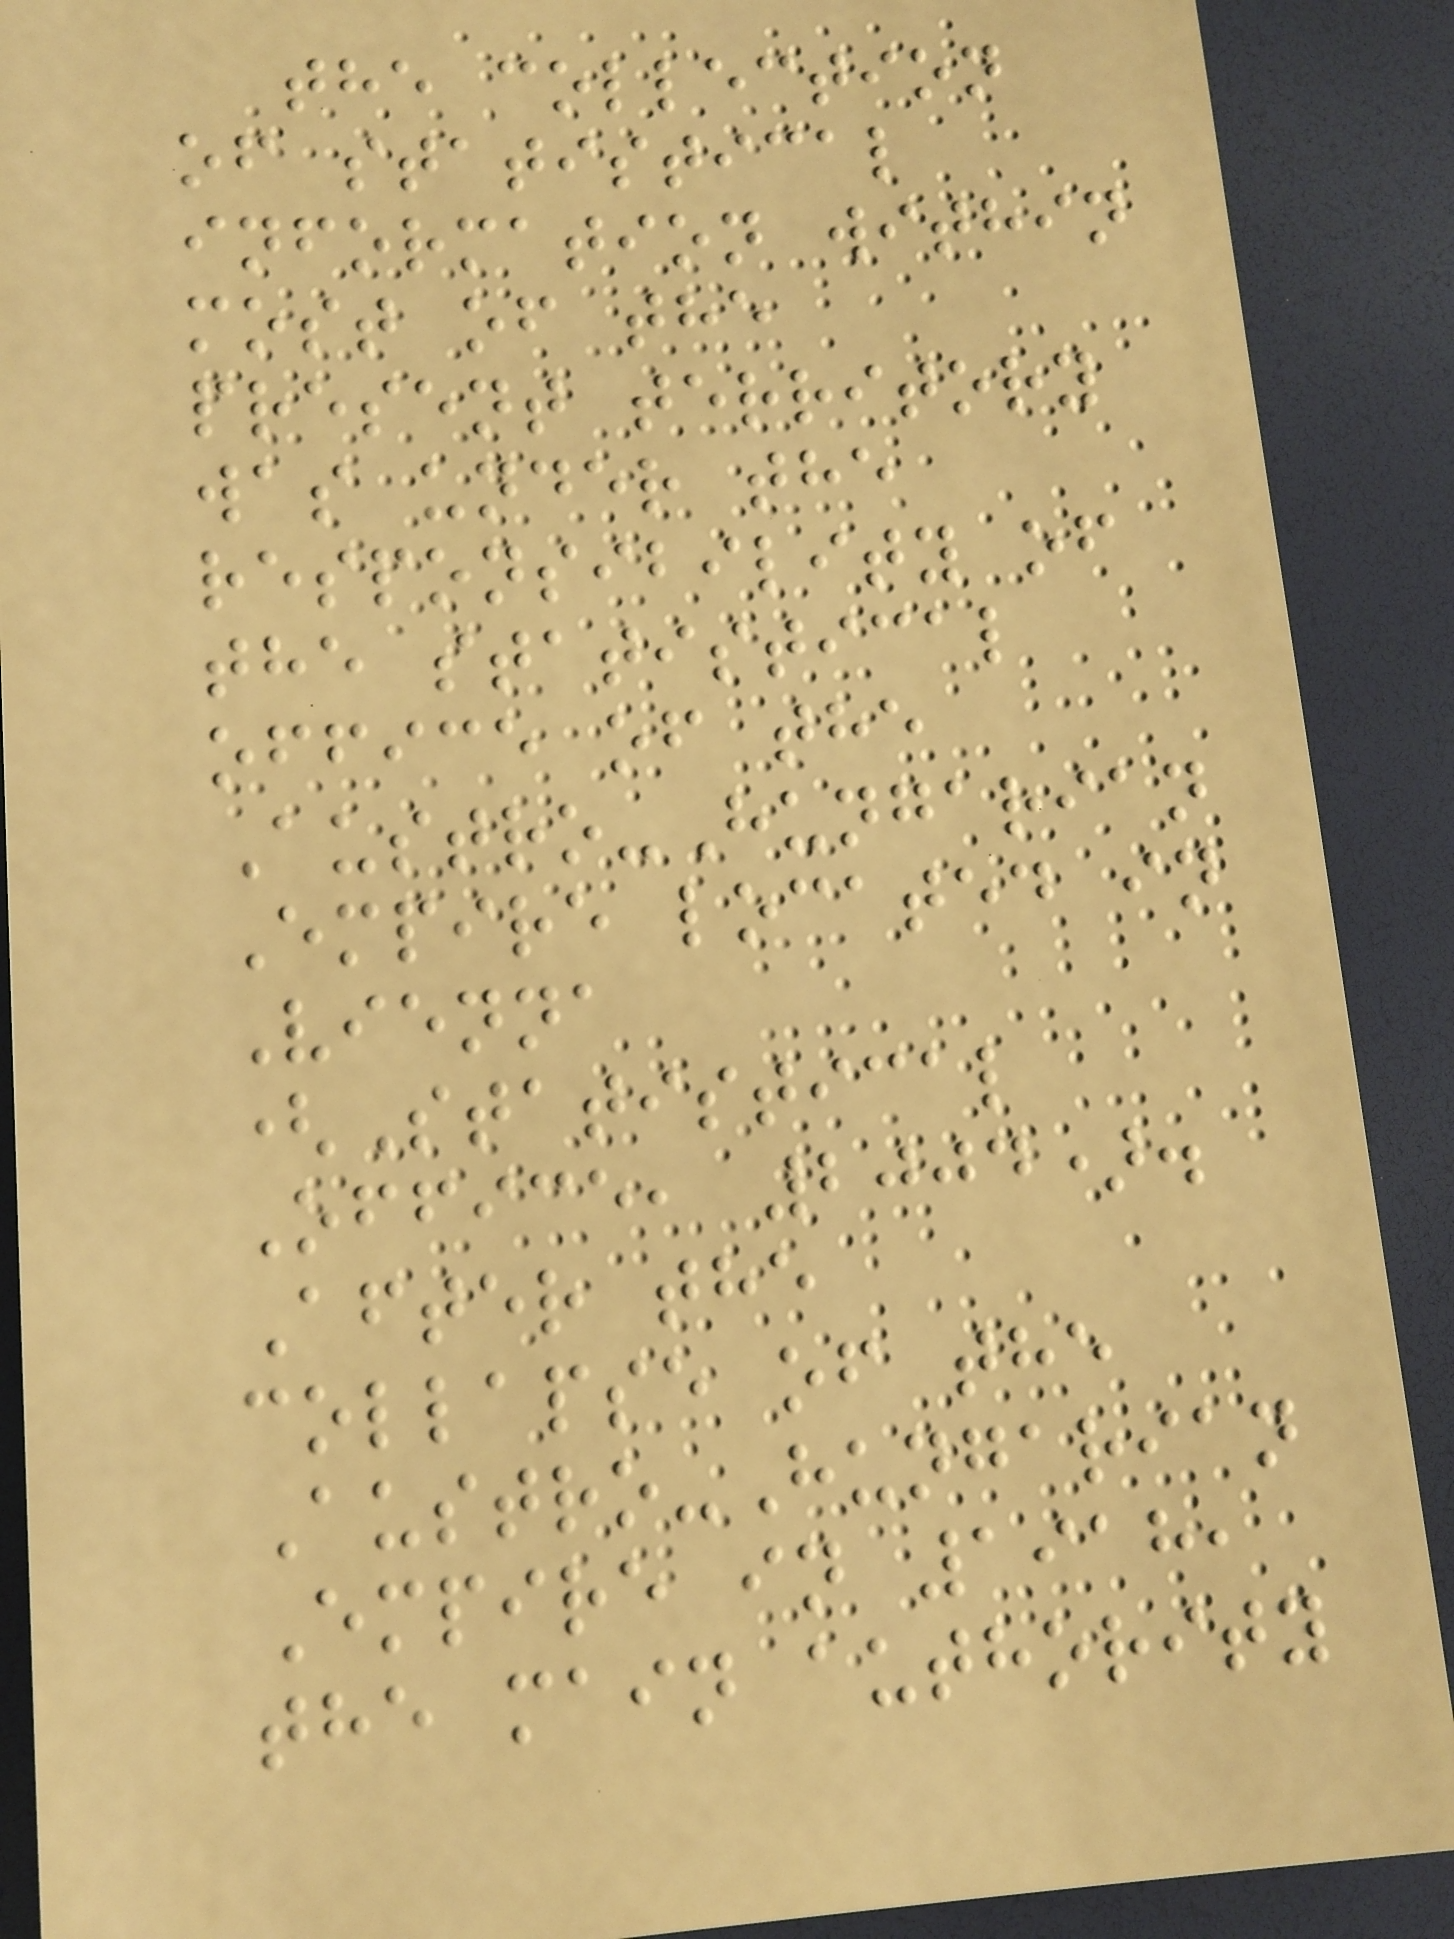the collection
of statistical
information within
most of the
present territory
was under the
responsibility of
the statistical
office of the
Austro-Hungarian
Empire located in
Vienna
(Statistical
Office, 2004).
After the
collapse of the
Austro-Hungarian
Empire in 1918,
the main authority
